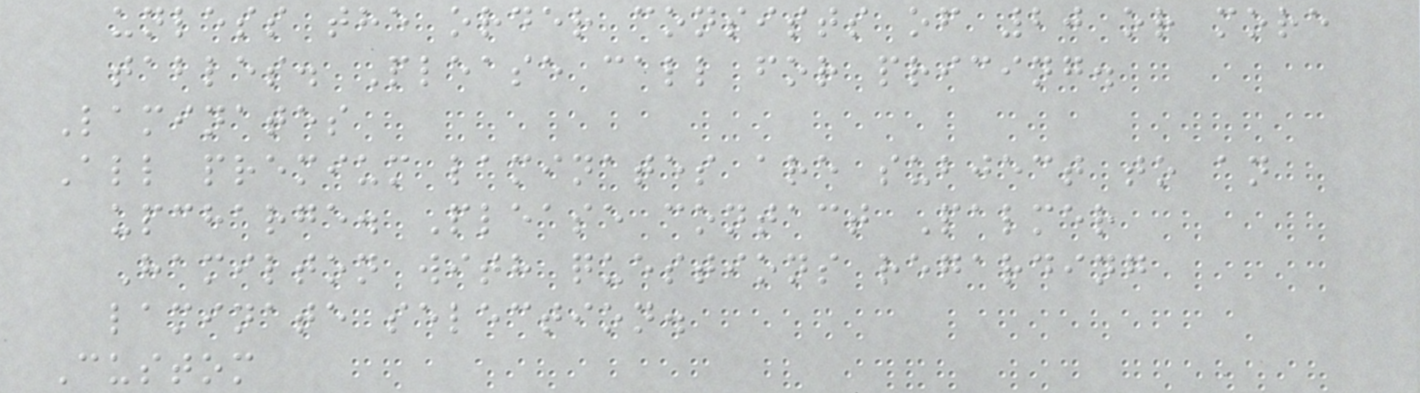unless the order consists of 20 or more
tables. Please call for pricing.
Laminates
All premium laminates are subject to an
upcharge. Please contact Palmer
Hamilton with questions regarding
laminate selection.
Custom
